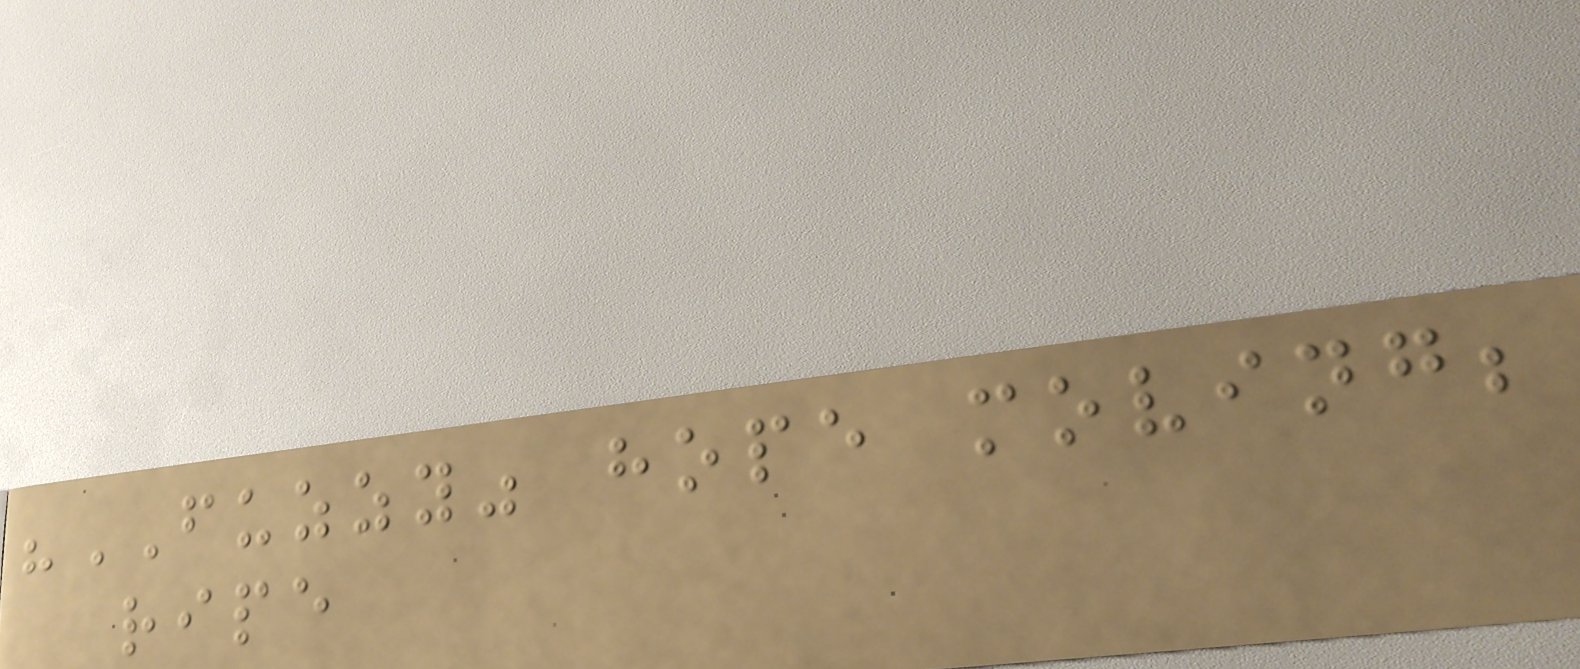"FUZZY" hope moving;
ripe
